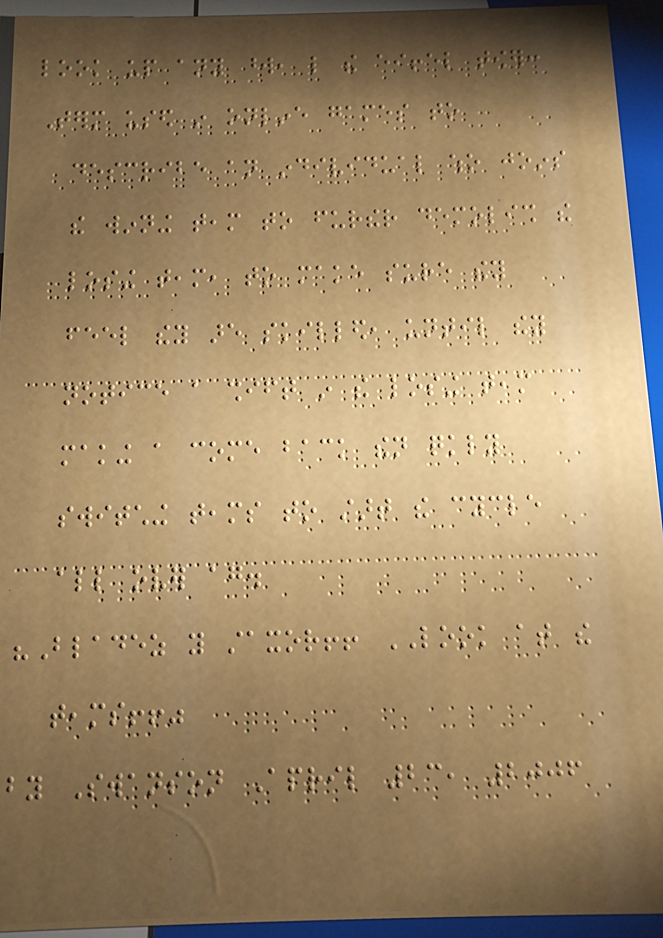look up any word, like the eiffel tower:
Term used in online games to
describe an individual who joins
the winning team to further demolish the
losing team, to make sure they
feel they are skilled, until they
notice a shift in the losing team
making a come back then quickly
switching teams to start the cycle
all over again.
"Bladez you staxor!! LOOK at the
teams!!"
by Swanson April 23, 2006
